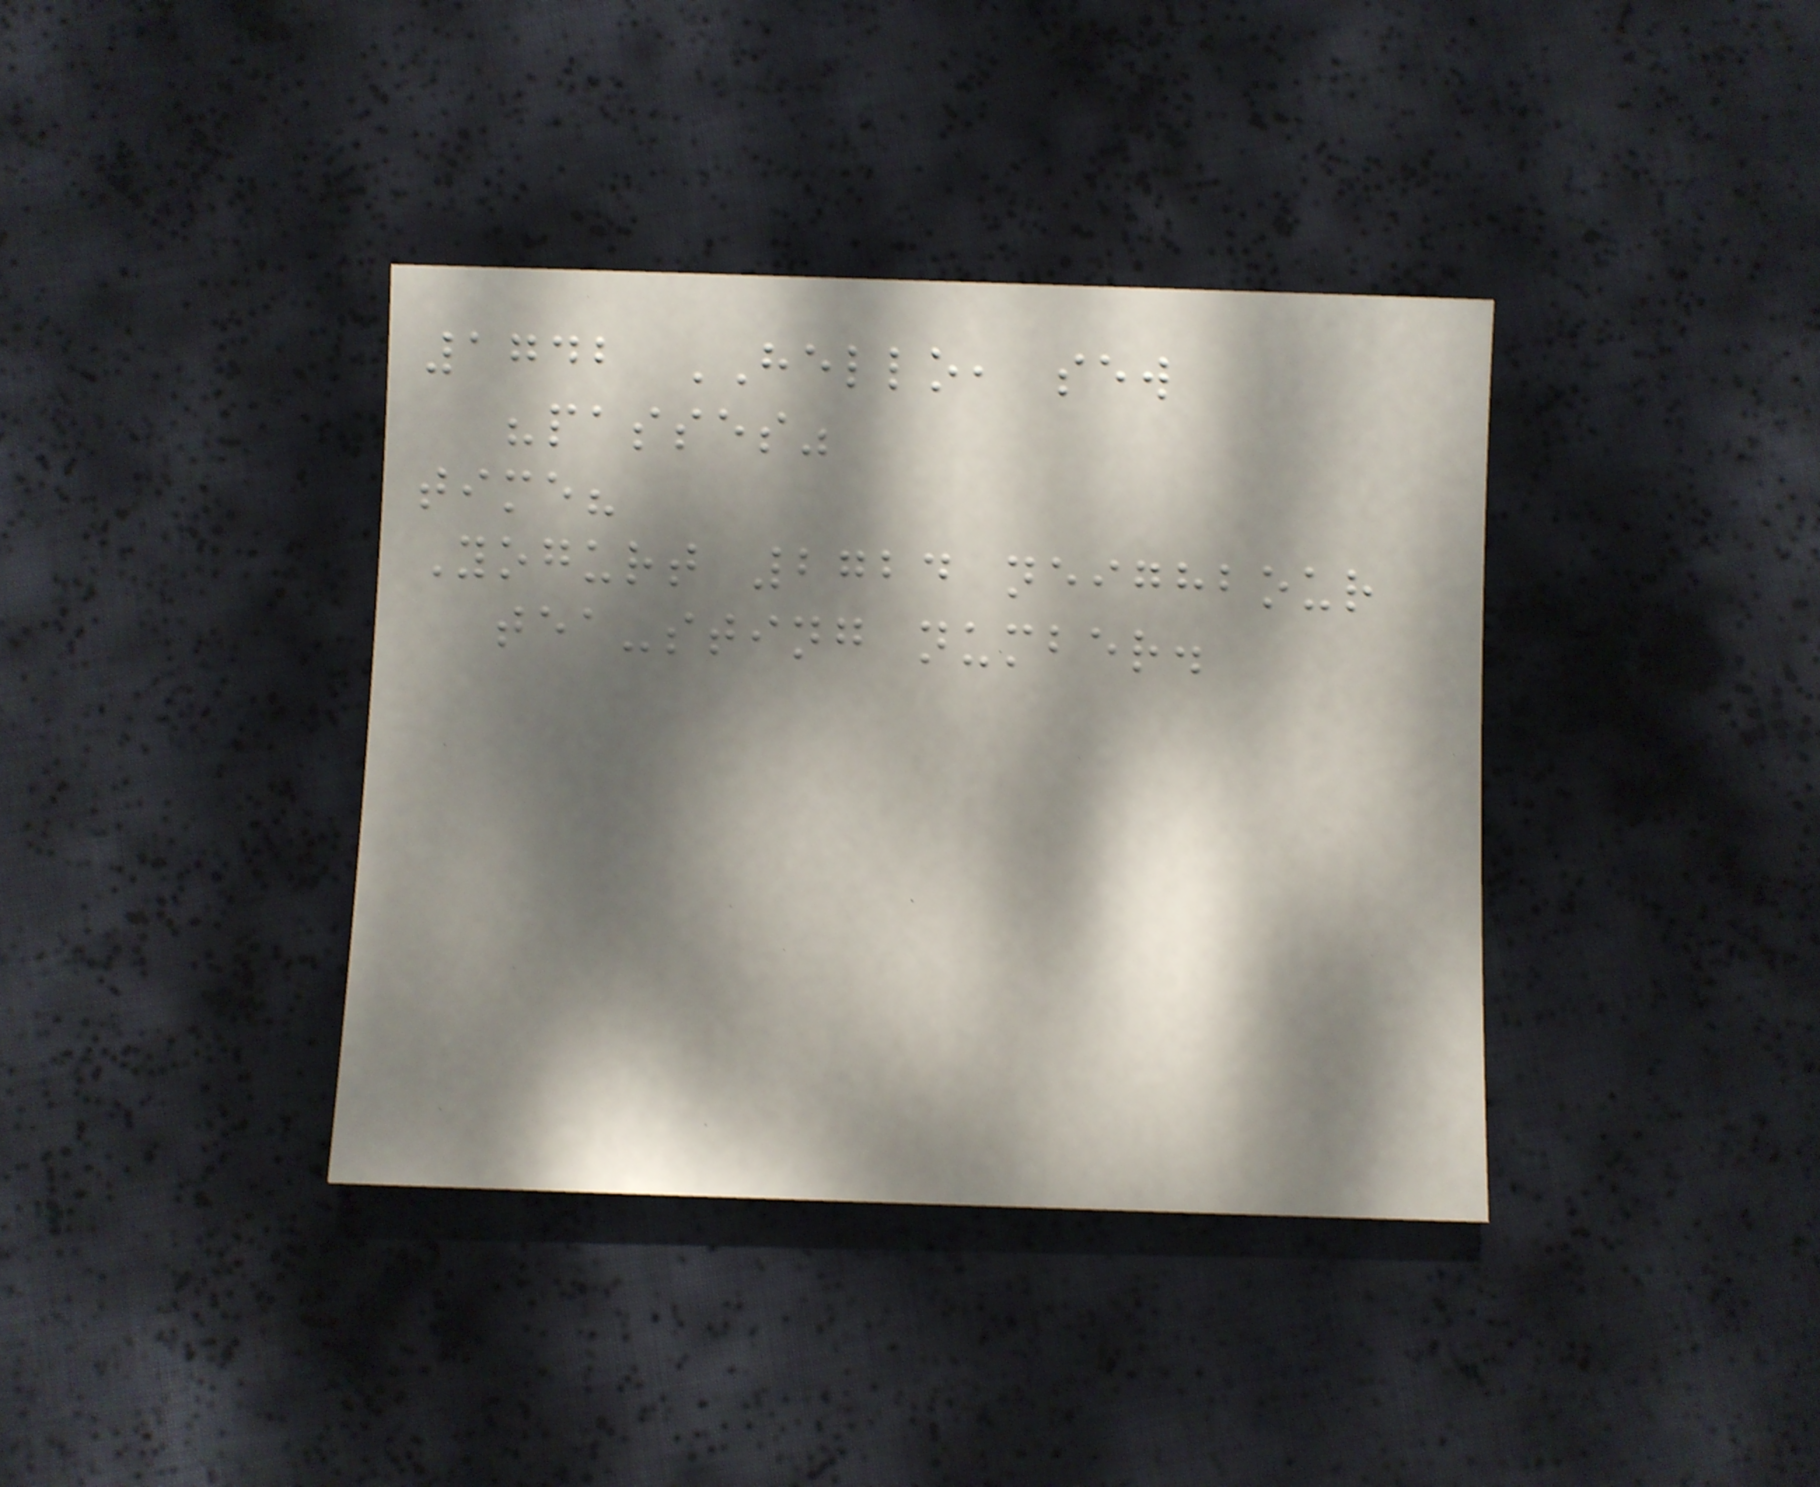1742 HELLO, sew
"passes"
time?
Yogurt 2724 neighbour
tea-sting number.
